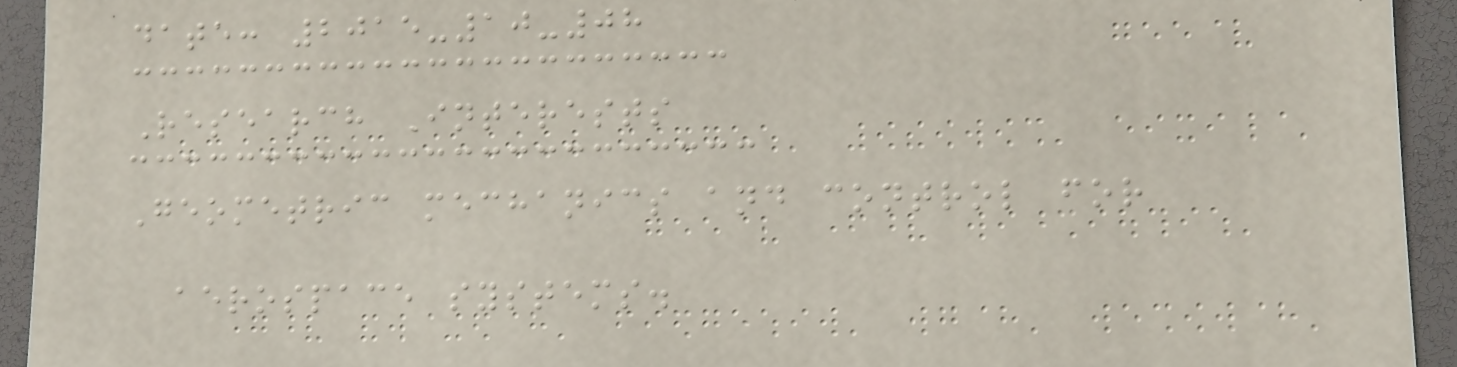date: 2015-10-08
Research Interests
Geometric mechanics and control for
aerospace systems.
